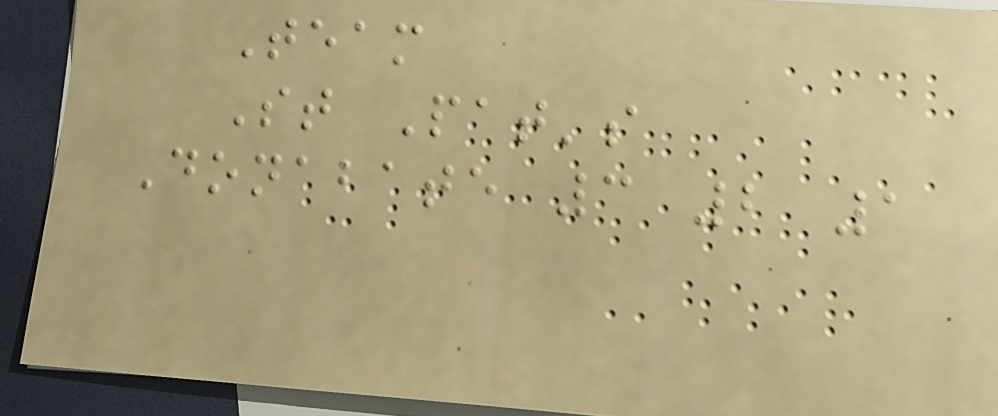Team
St Pat's
Donabate 3 2 1
